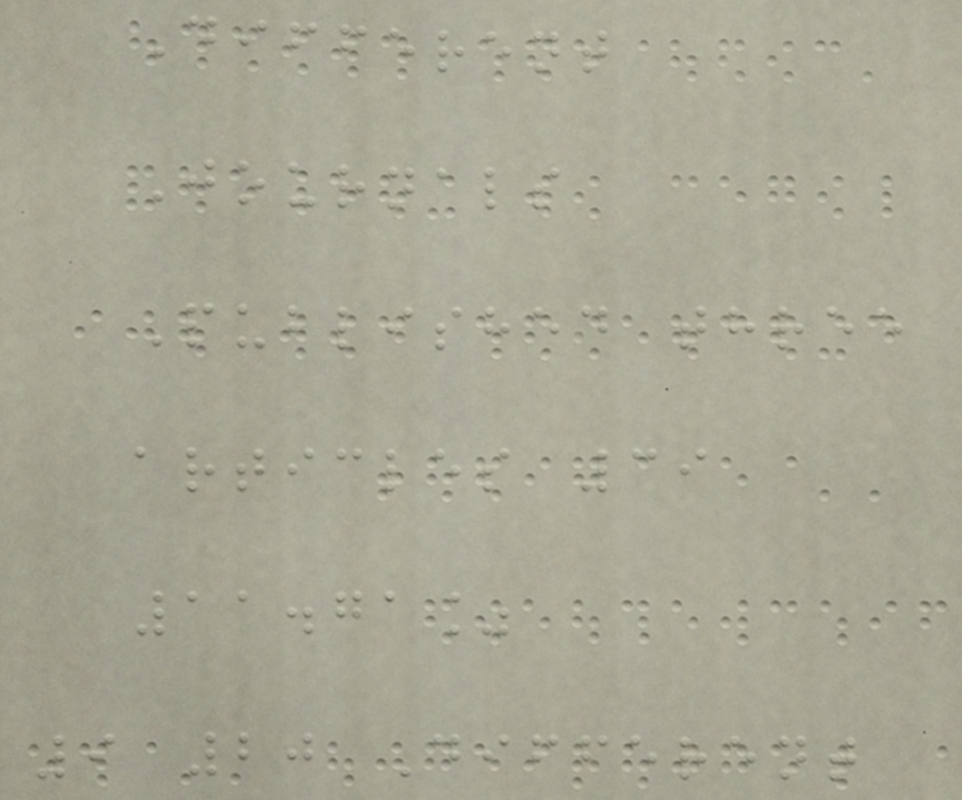Different
Journals
Published three
articles 39
11.71%
9 20 Different
